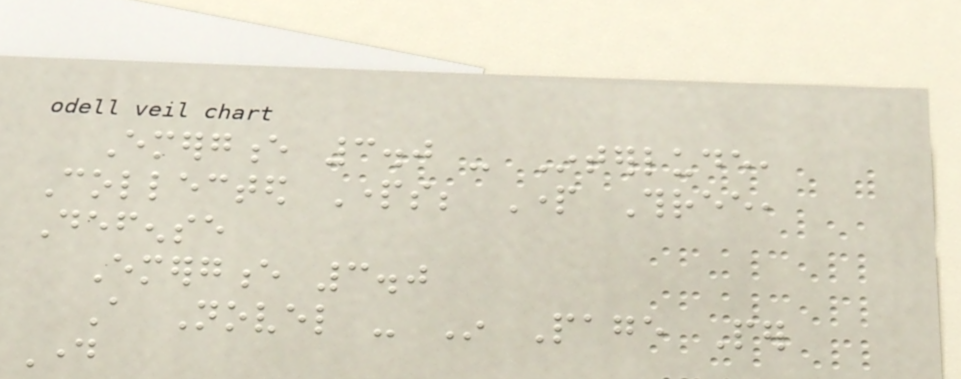Emergence 3.0 - Interlude,
Collected Parts; Part Three,
Defense
Emergence 3.0
A Novel - In Page Per
Day
